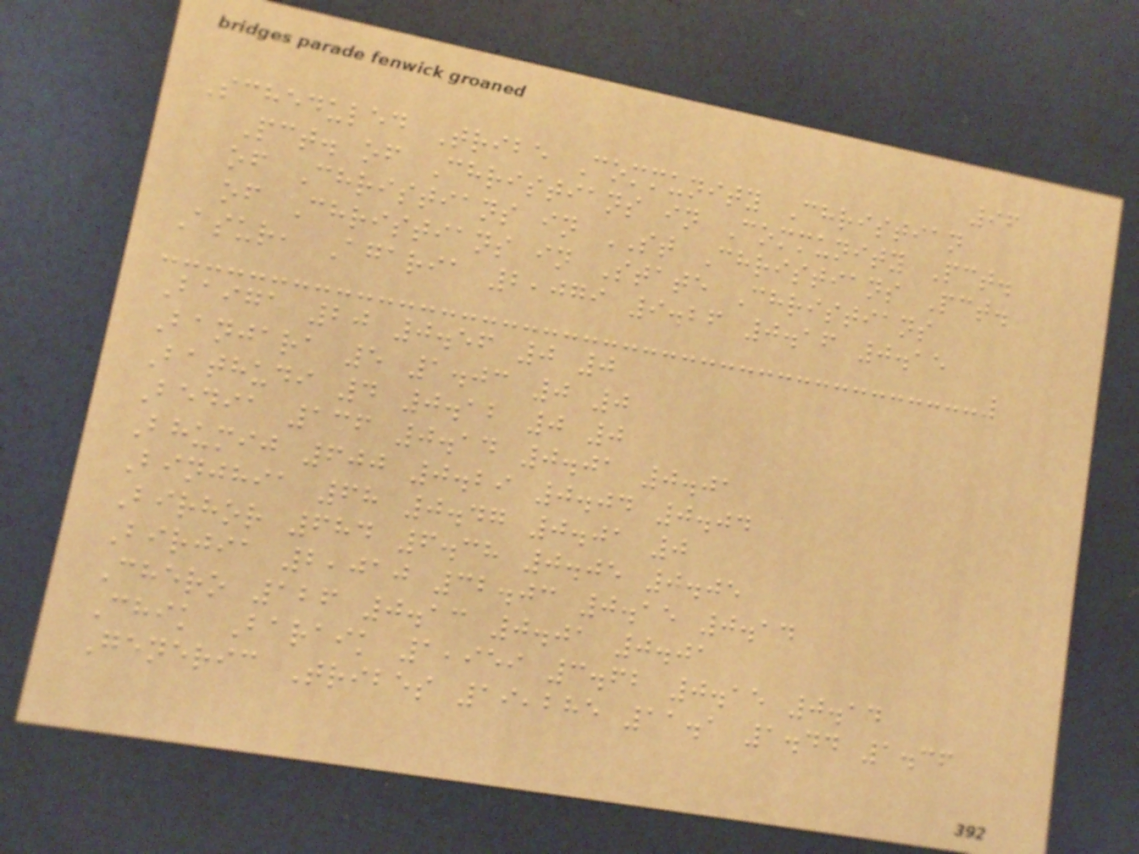96
Scheduled Tribe Community Christian
Pct. of Christians in Community Pct.
of Christians in ST Christians Pct.
of Christians in State Christians
Asur, Agaria 2,079 9.26 0.16 0.15
Baiga 20 0.56 0 0
Banjara 5 1.03 0 0
Bathudi 4 0.12 0 0
Bedia 136 0.14 0.01 0.01
Bhumij 600 0.29 0.04 0.04
Binjhia 68 0.47 0.01 0
Birhor 684 6.38 0.05 0.05
Birjia 2,010 32.03 0.15 0.14
Chero 126 0.13 0.01 0.01
Chik Baraik 1,959 3.62 0.15 0.14
Generic Tribes 19,285 11.1 1.44 1.36
